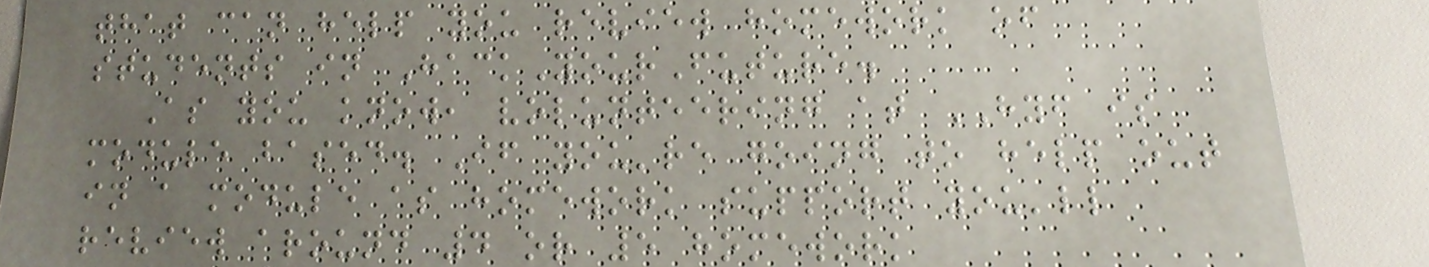that can help you review homework of
students in HackYourFuture.
As you know, volunteering at HYF is
module based. If you're going to help out
in a module as homework support you'll
review around 4 or 5 homework
